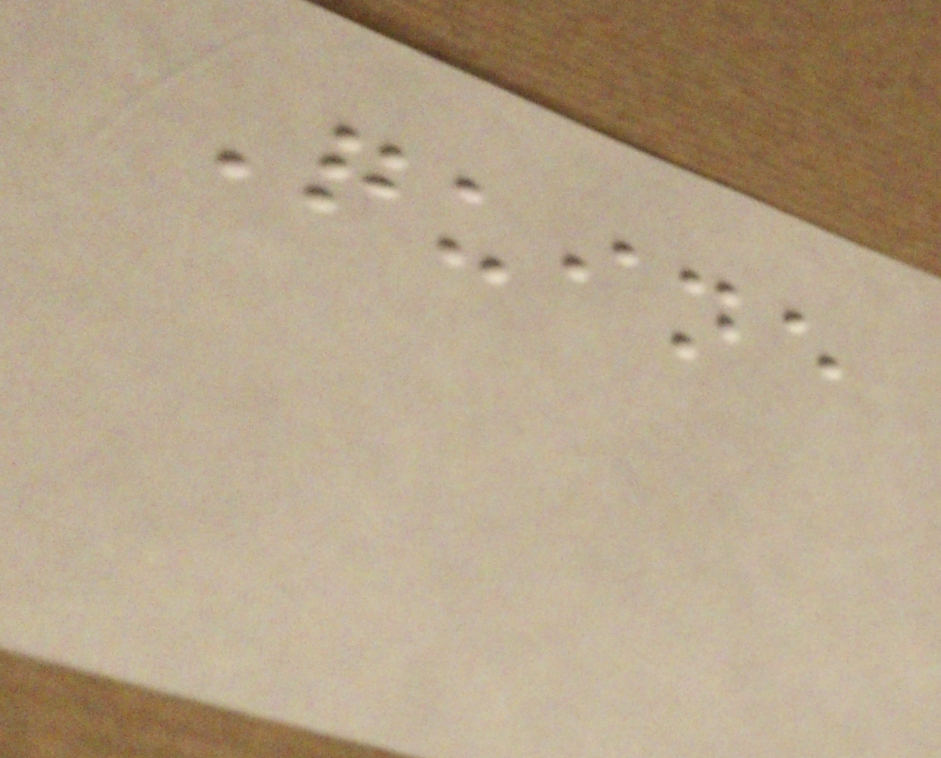Quine
